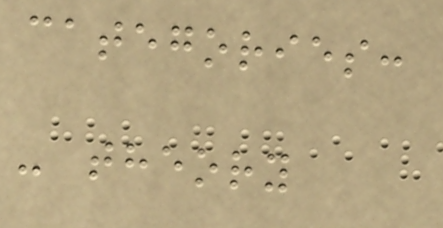categories:
- theory
